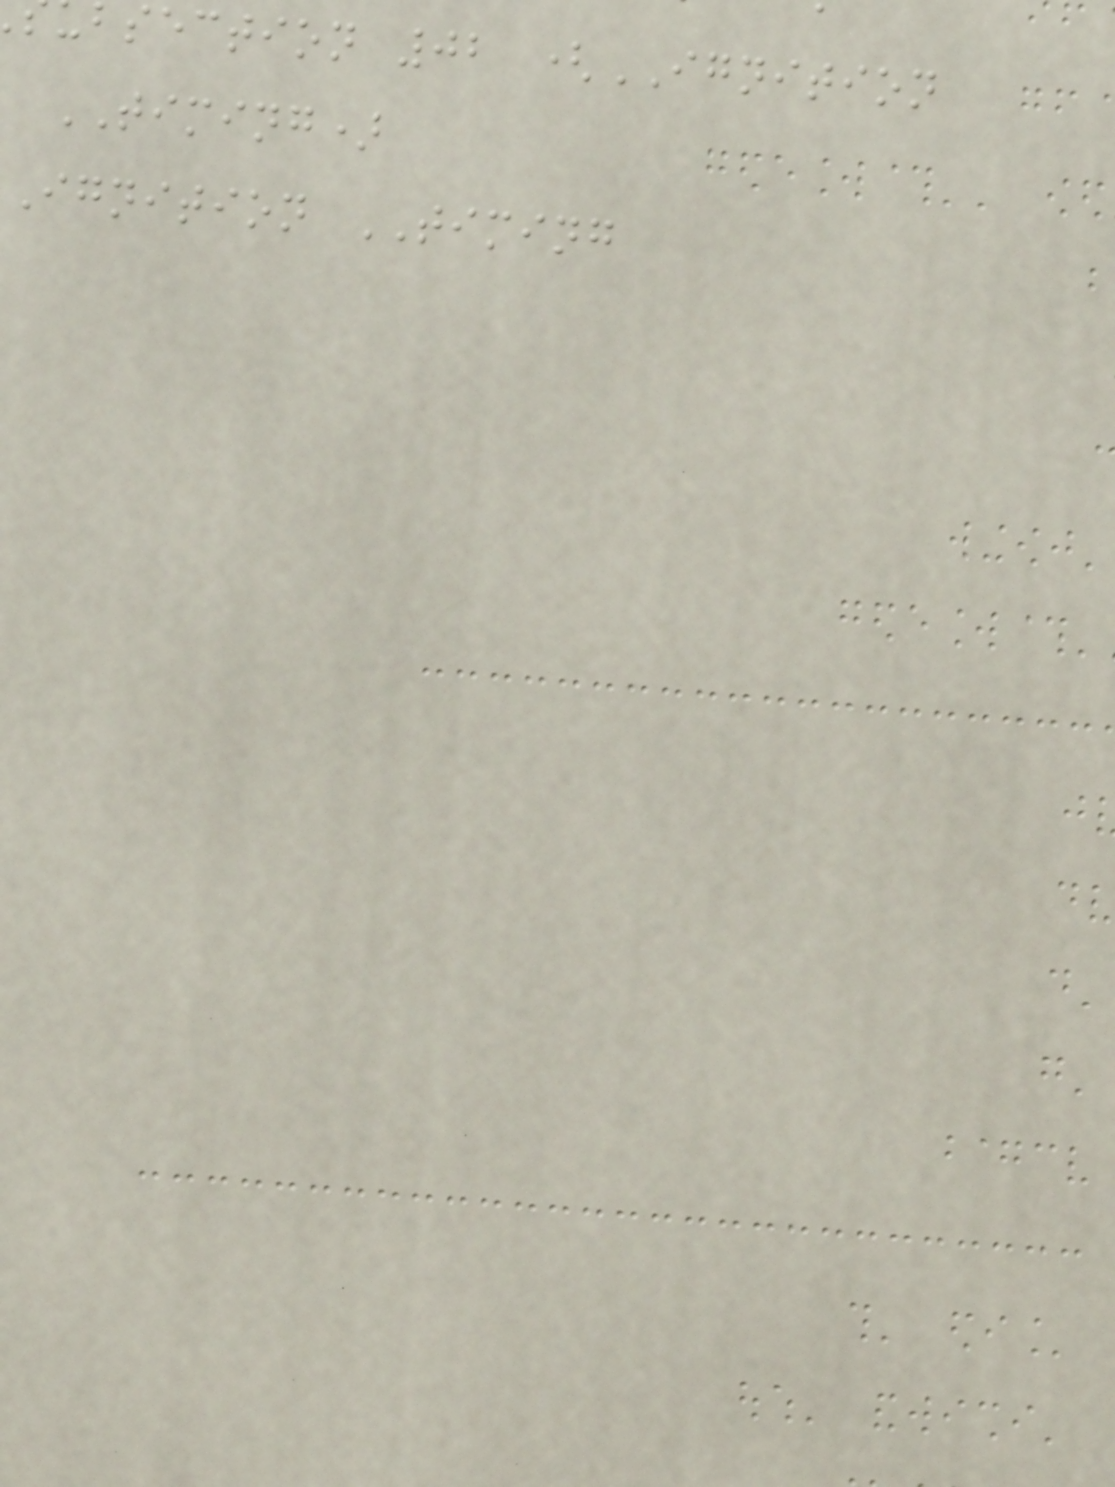bsection 02 (IGNITION
TIMING)
ignition TIMING
